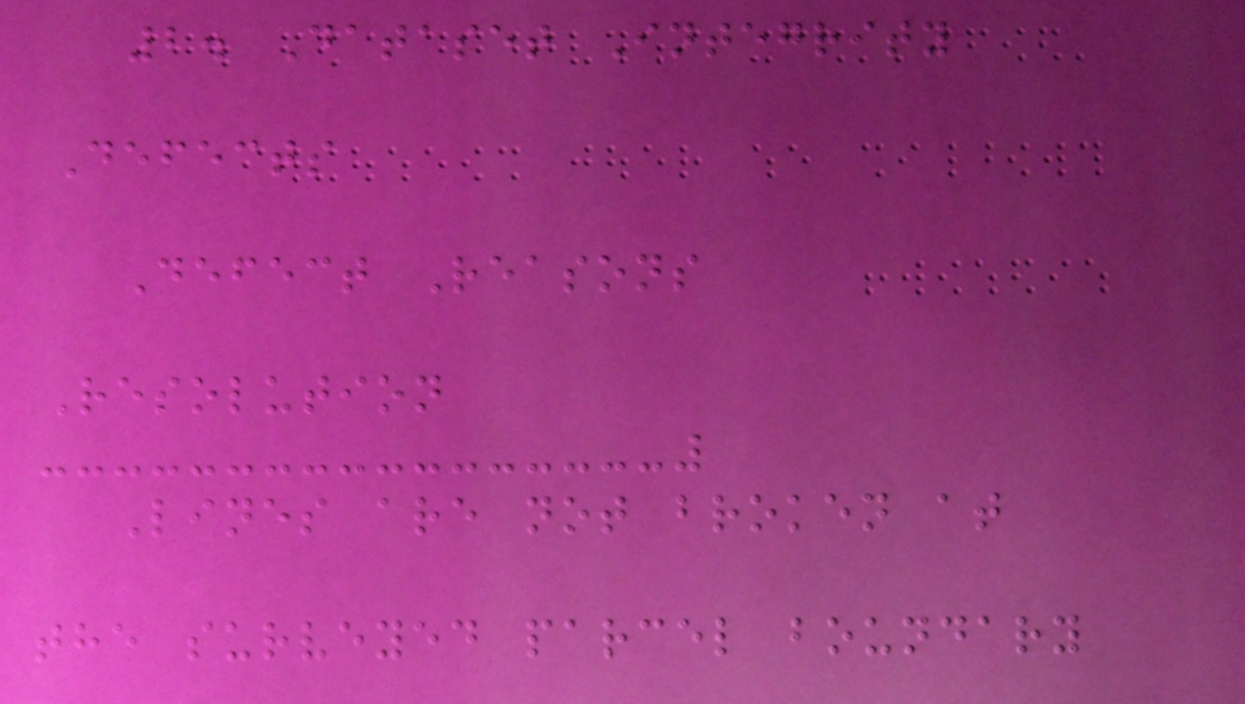2. Dataset Integrity
Defects
Defect Reasons
Resolution
Lines are not broken at
the surveyed parcel boundary
